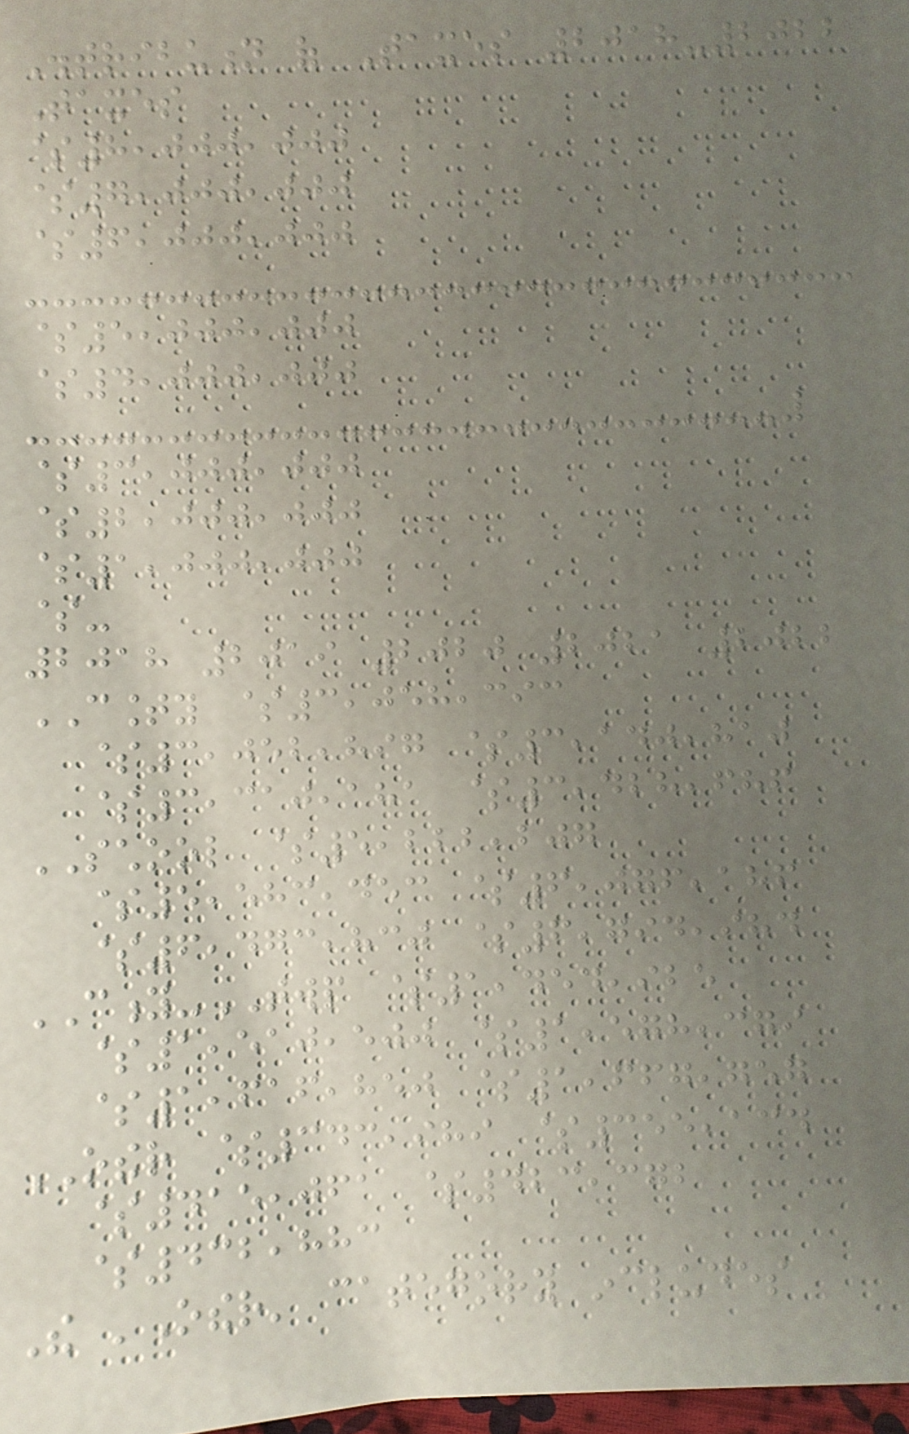Distribution of Taxes 2018-2022
Taxes
$8,000,000
$7,000,000
$6,000,000
$5,000,000
$4,000,000
$3,000,000
$2,000,000
$1,000,000
$-
2018 2019 2020 2021 2022
COUNTY $3,058,393
$3,052,897 $3,140,810
$3,310,181 $3,428,686
SCHOOL $5,222,207
$5,583,453 $6,076,186
$6,473,830 $6,794,984
CITY-TWP $1,454,925
$1,510,500 $1,578,379
$1,616,850 $1,667,757
OTHER $343,989 $355,134
$415,061 $423,372
$432,883
The 'Other' category includes
